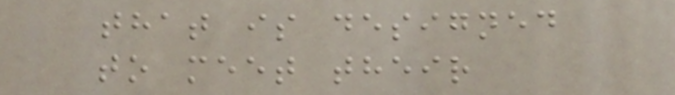that is designed
to meet their
